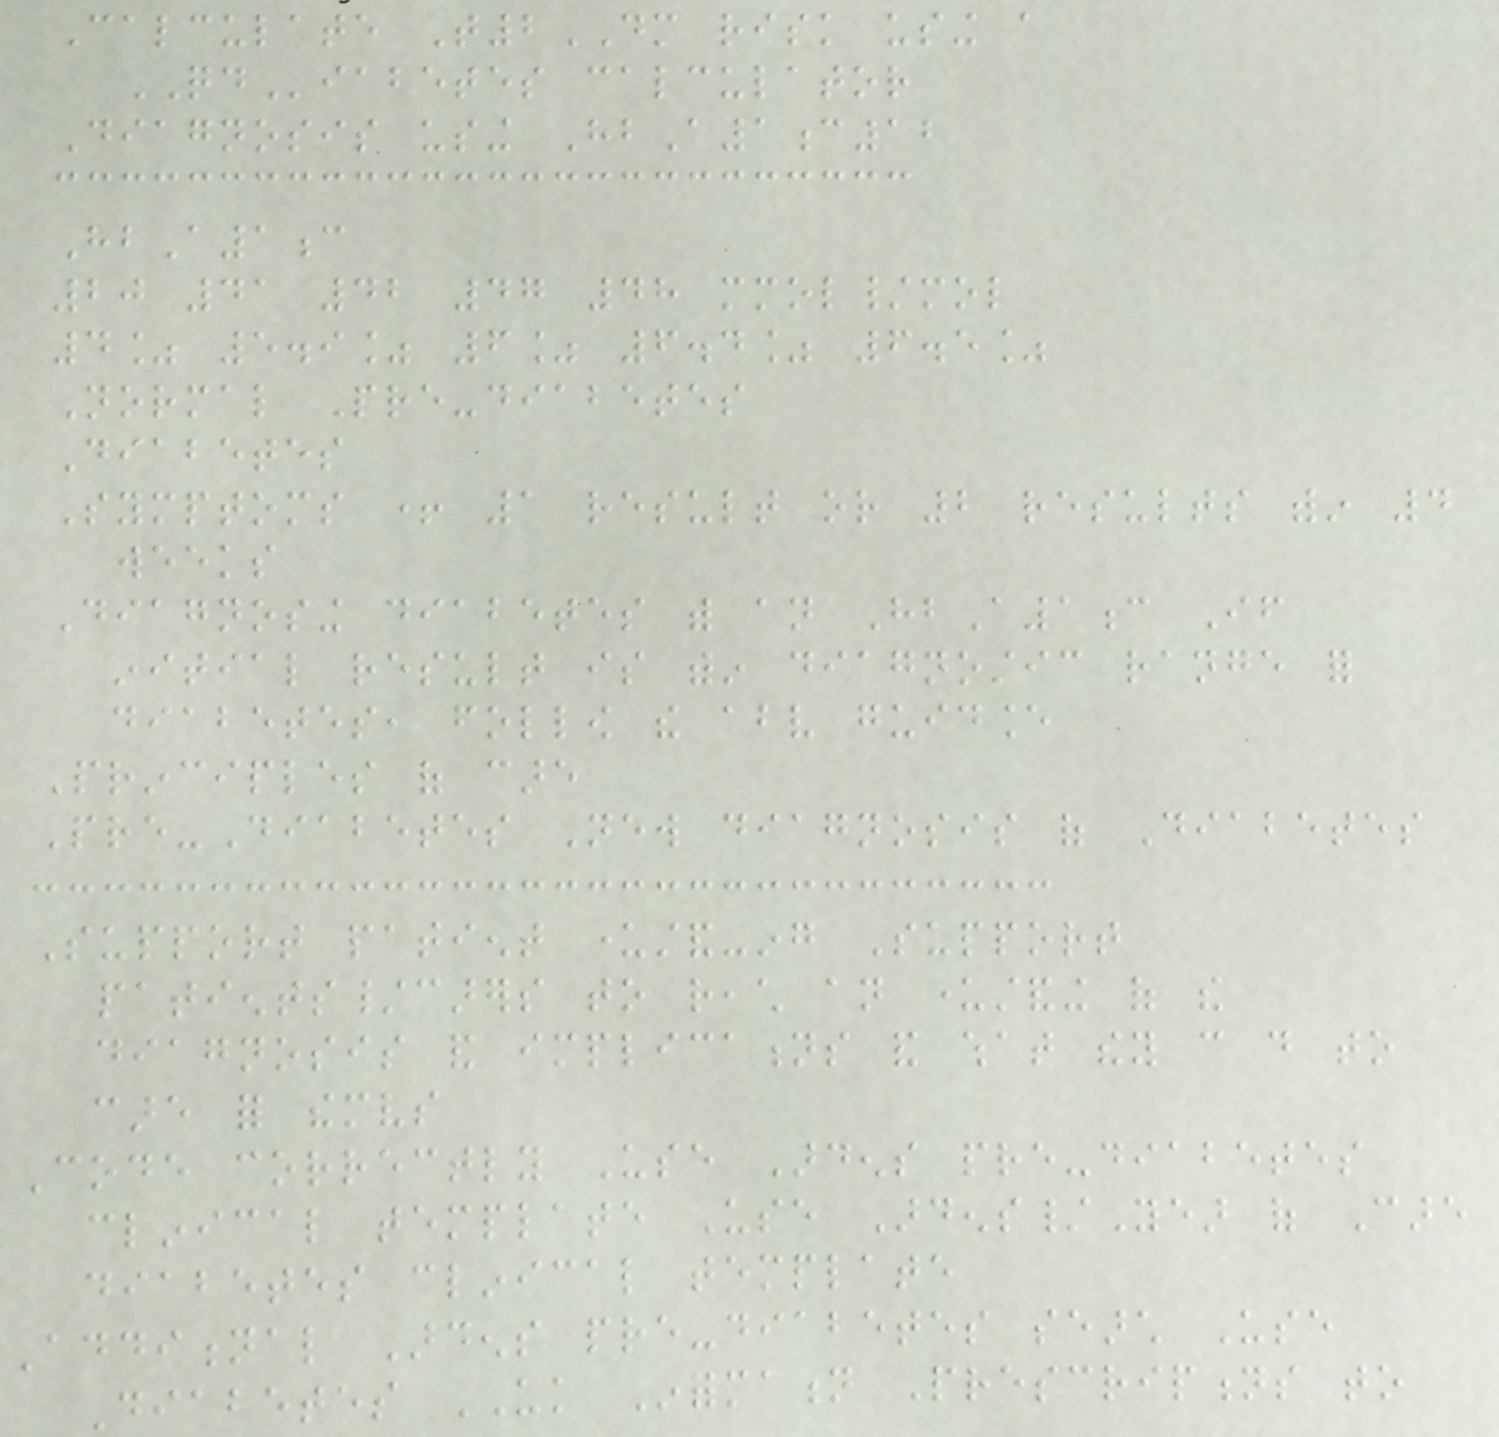Calculate T2DM risk using a
QDiabetes calculator
Diagnosis using HbA1c12
HbA1c
20 41 42 47 48 mmol/mol
4% 5.9% 6% 6.4% 6.5%
Normal Pre-diabetes
Diabetes
Symptoms + 1 result or 2 results within 4
weeks
Diagnosing diabetes with an HbA1c If
initial result is within diagnostic range for
diabetes, follow the above guidance
Principles of care
Pre-Diabetes New diagnosis of Diabetes
Support patient understand-ing Support
patients/carers to reach an understanding of the
diagnosis and implications and what they can do to
care for themselves
Code correctly Use Ardens pre-diabetes
clinical template Use Ardens/Year of Care
diabetes clinical template
Additional Ardens pre-diabetes search Use
Diabetes UK Information Prescriptions to
